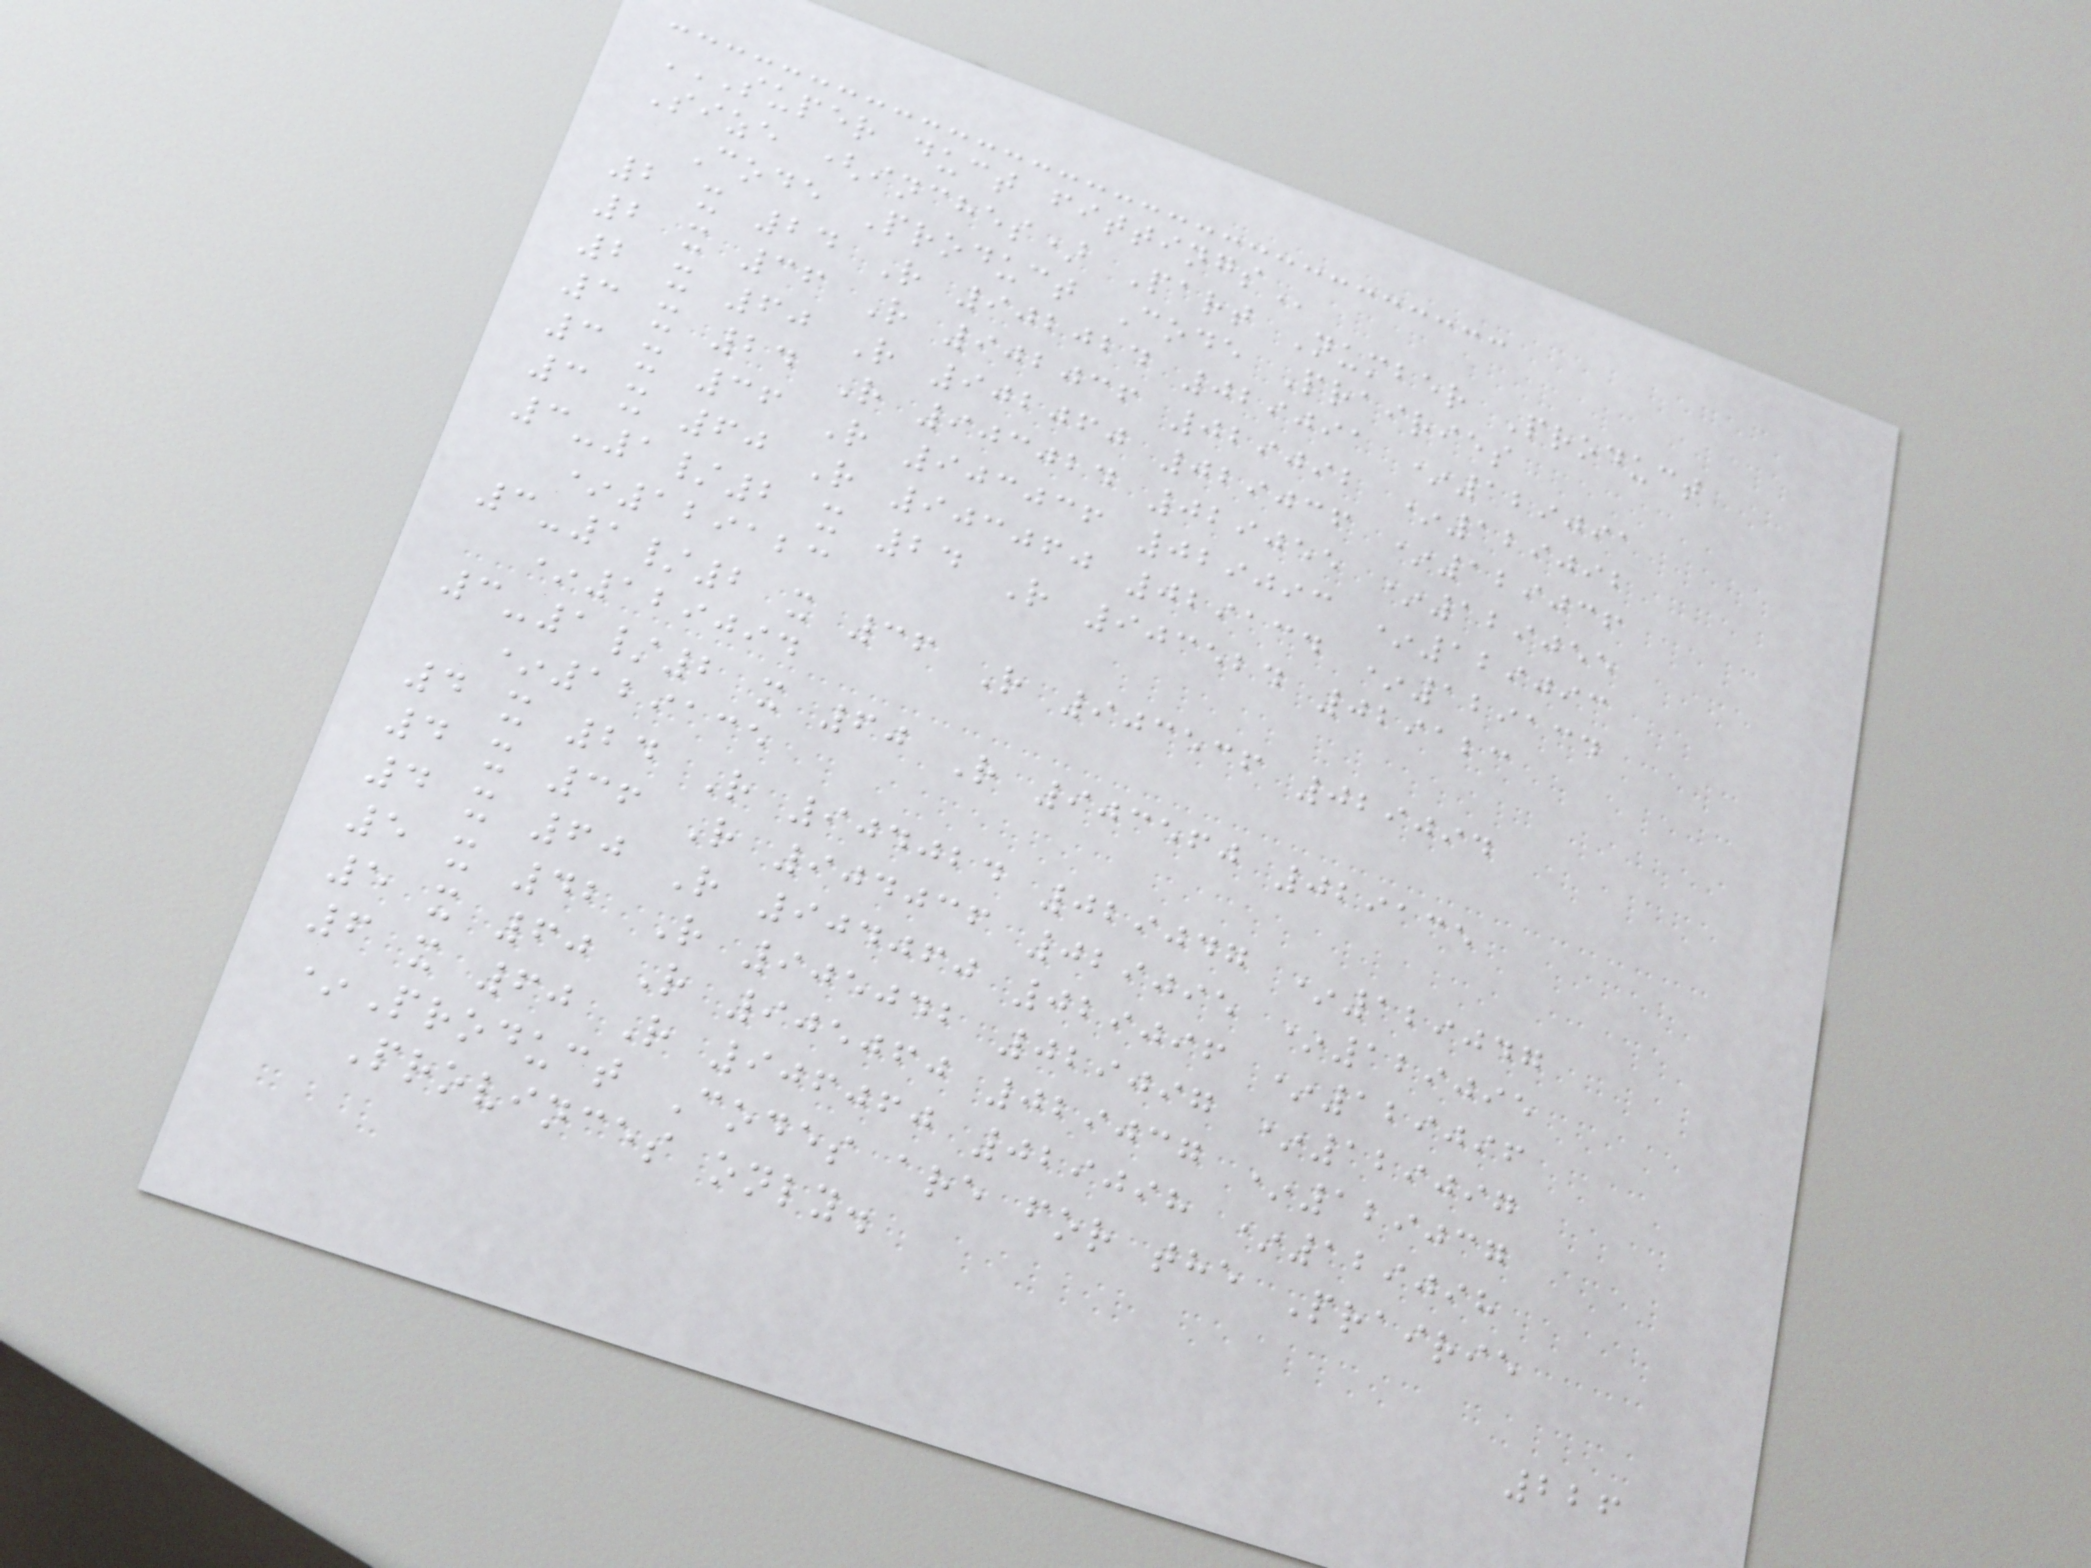SUPER DUCT FITTINGS
Size (inches) Part Number Product
Code Product Code Prairies
2 x 24 R 902024 029091 *129091
2 x 36 R 902036 029092 *129092
2 x 60 R 902060 029036 *129036
3 x 24 R 903024 029055 *129055
3 x 36 R 903036 029093 *129093
3 x 60 R 903060 029134 *129134
3-1/2 x 24 R 903524 029123
*129123
3-1/2 x 36 R 903536 029094
*129094
3-1/2 x 60 R 903560 029135
*129135
4 x 24 R 904024 029047 *129047
4 x 36 R 904036 029095 *129095
4 x 60 R 904060 029096 *129096
5 x 42 R 905042 029097 *129097
5 x 60 R 905060 029037 *129037
6 x 60 R 906060 029098 *129098
*Product Codes are for the Prairie
Provinces only.
226
